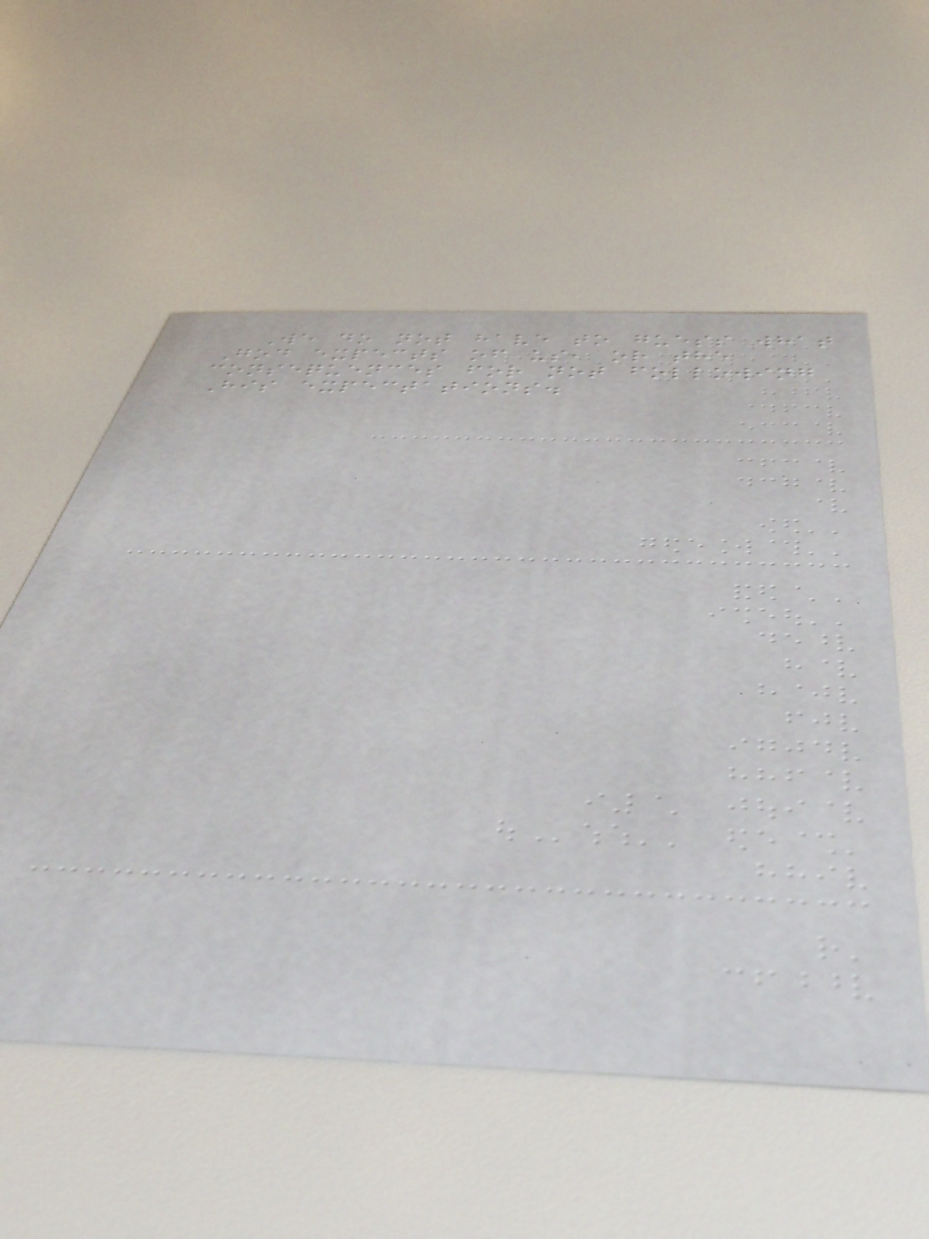We do not have to guess what
God expects of us, or the
consequences for not following
His expectations.
